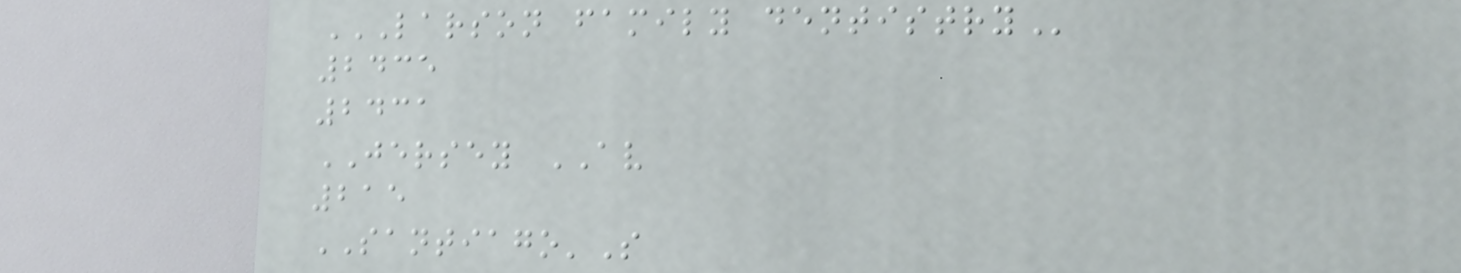LARSON FAMILY DENTISTRY
2435
2431
JERSEY AV
215
SANTIAGO'S
